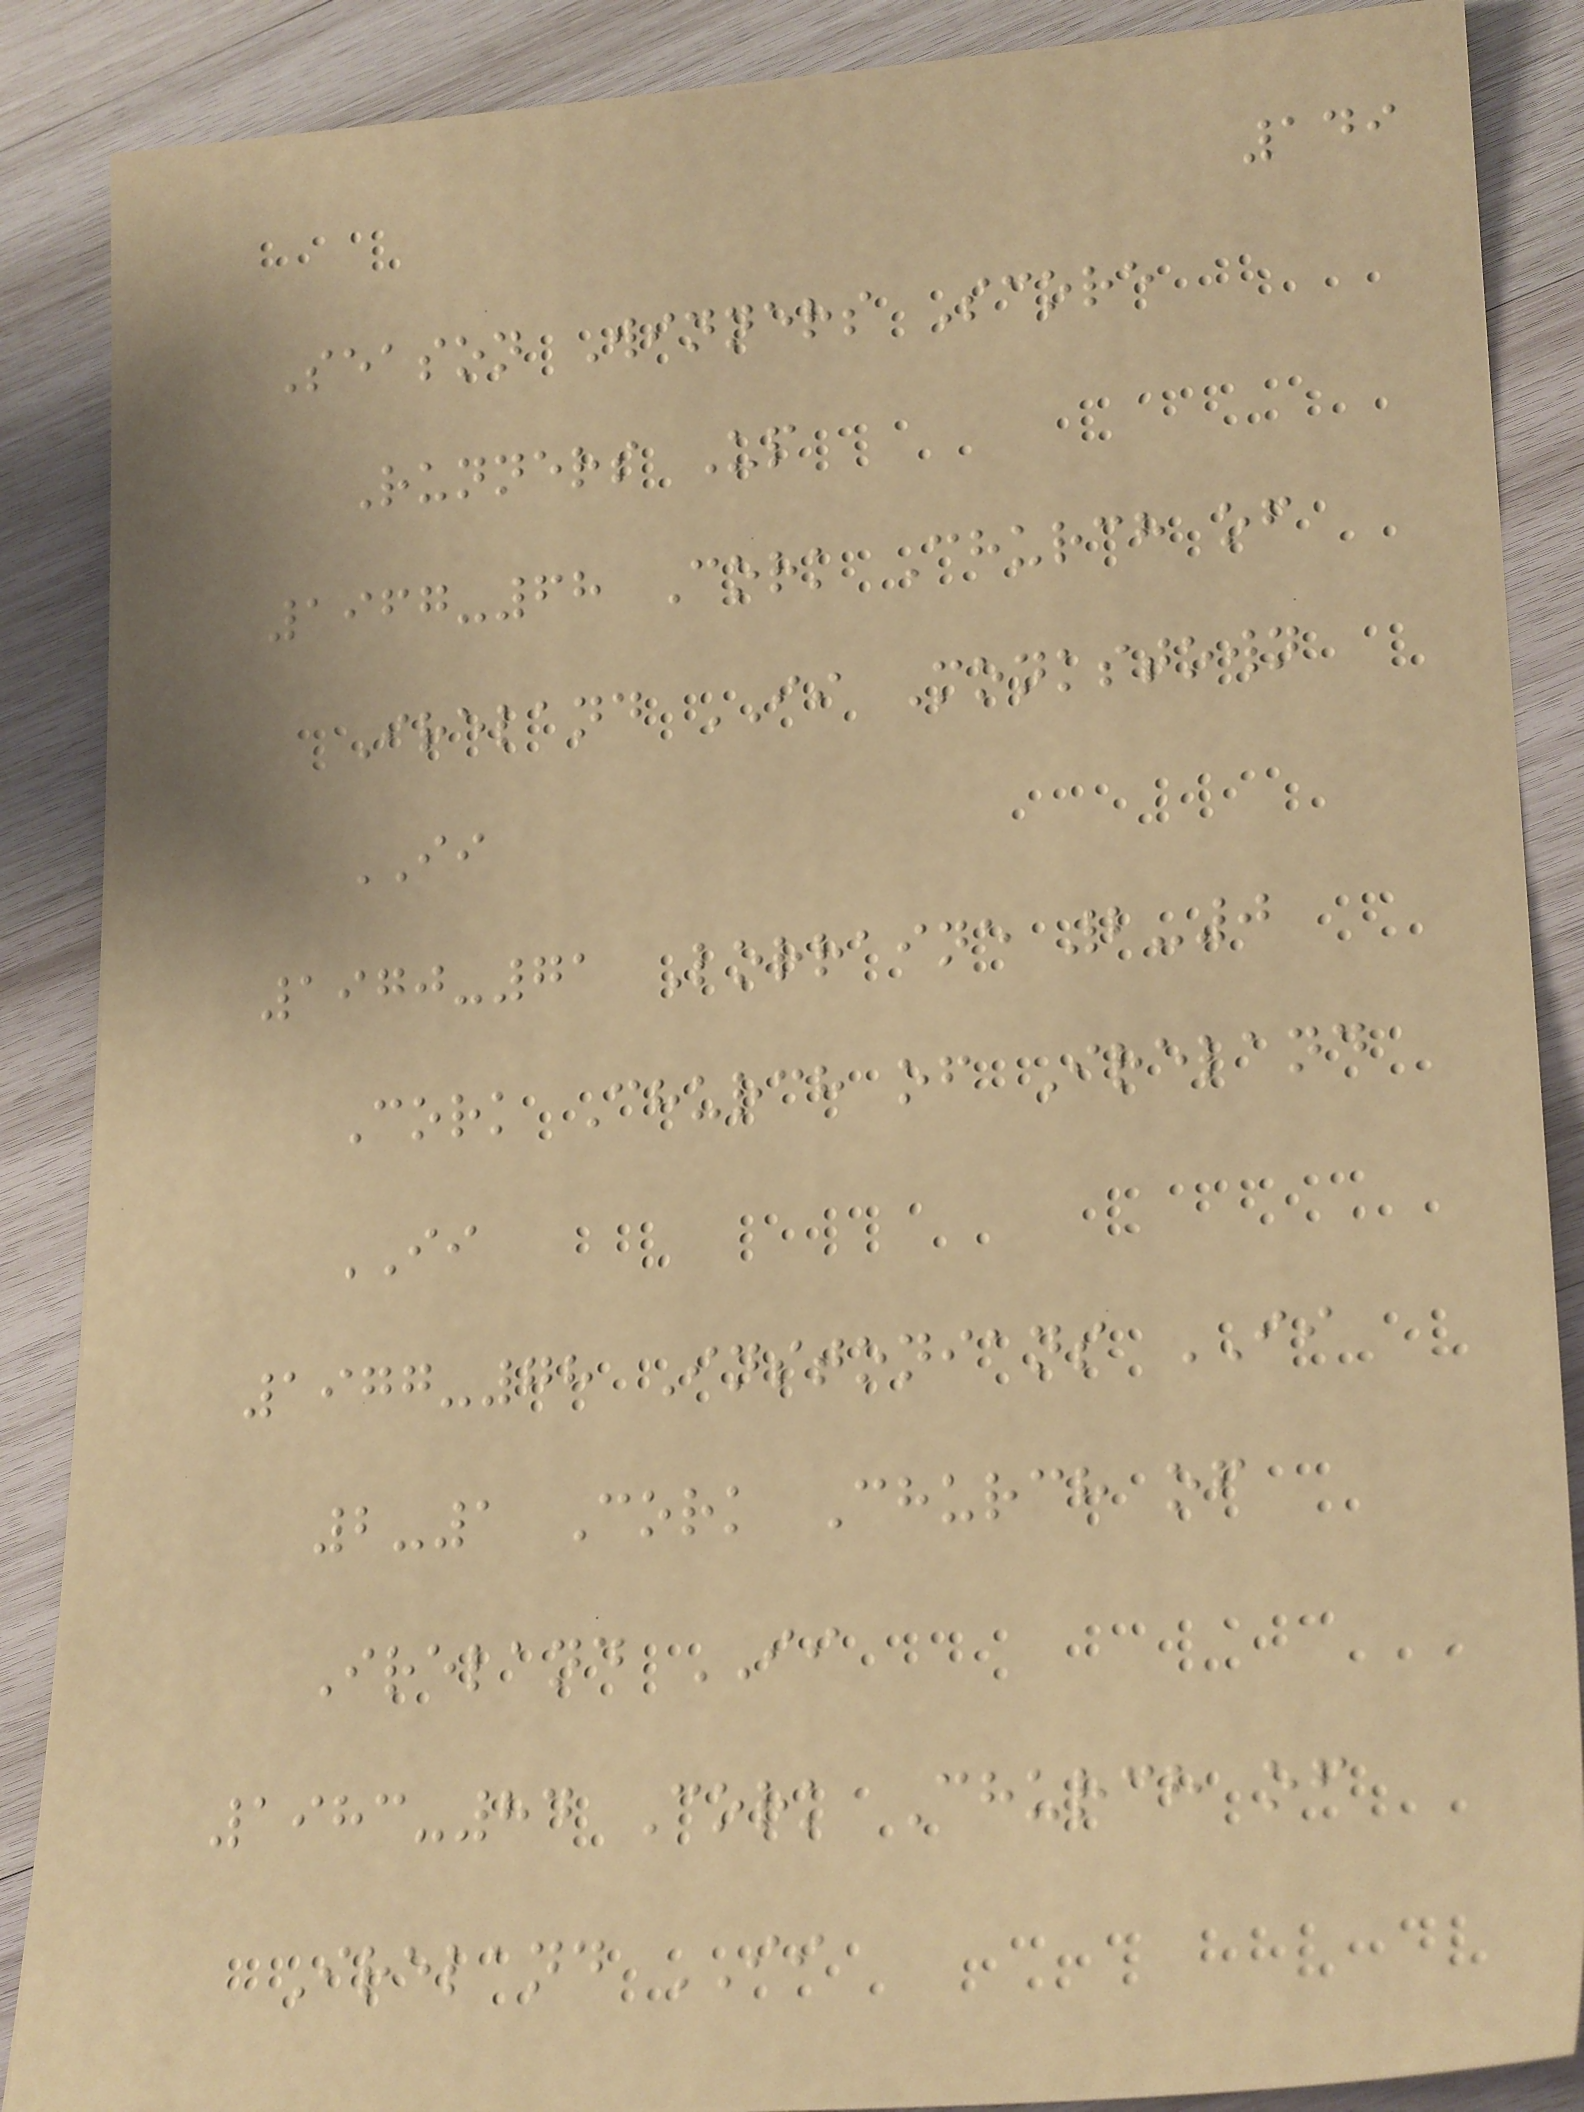149
Season Winners Score
Runners Up
1967-68 Cork Church of
Ireland II Monkstown
II
1970-71 Lorraine 2-0
Cork Church of Ireland
II
1977-78 Instonians II
2-1 Cork Church of
Ireland II
1983-84 Cork Church of
Ireland II
